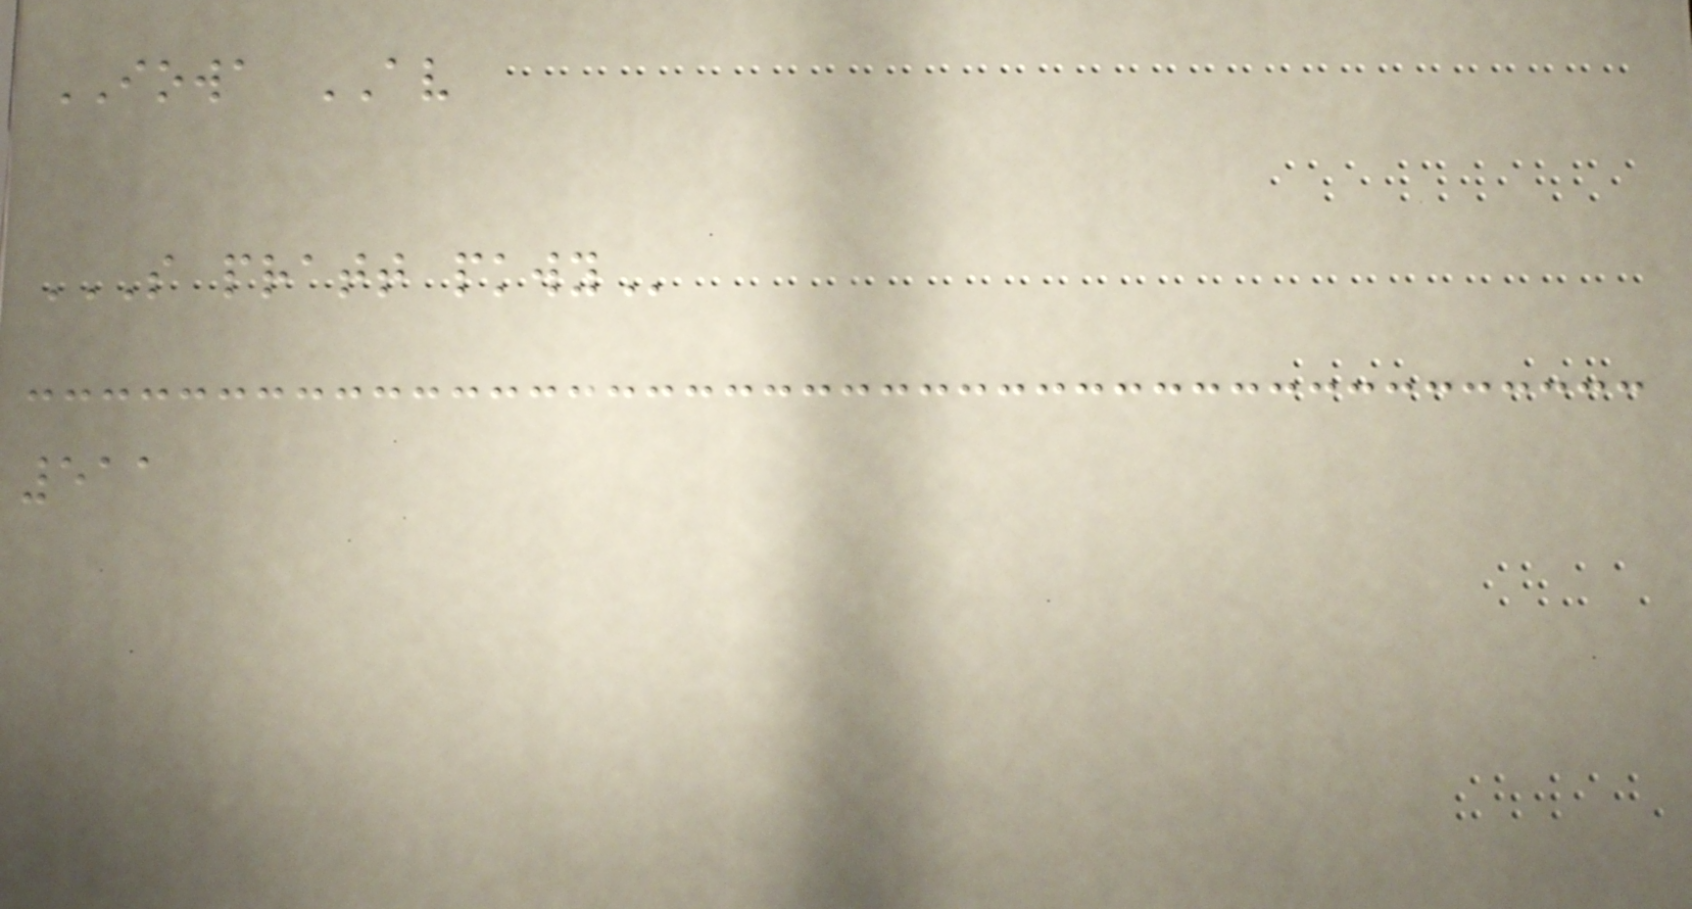IOWA AV
S PRATT PKWY
511
